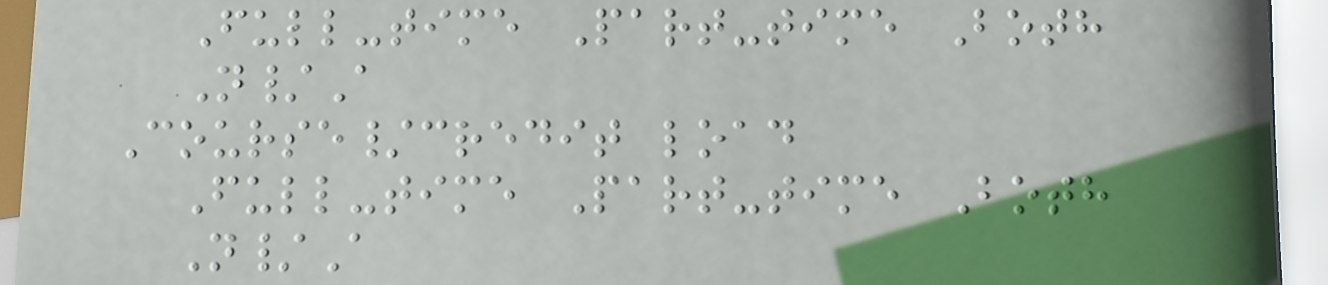Full-time Part-time Both
N/A
Course/credit load
Full-time Part-time Both
N/A
